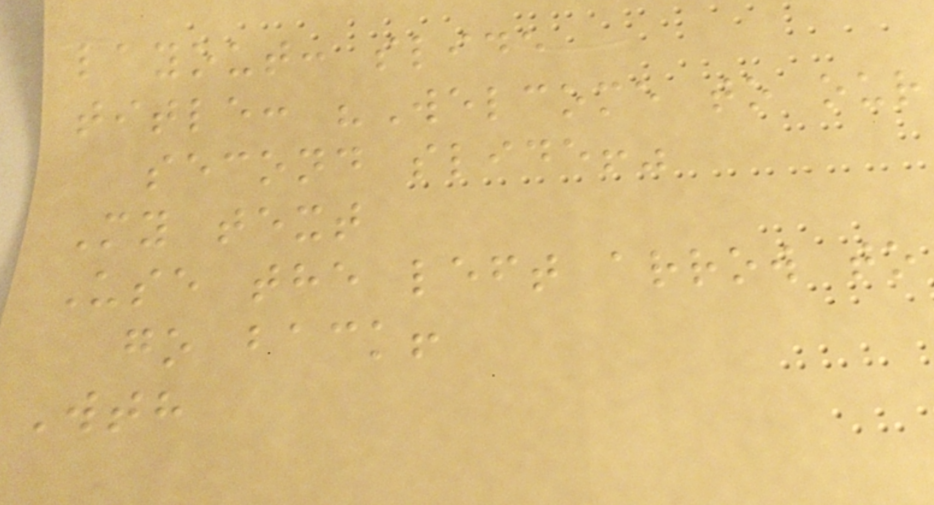layout: slide
title: "Welcome to our
second slide!"
My text
Use the left arrow to
go back!
Wth
